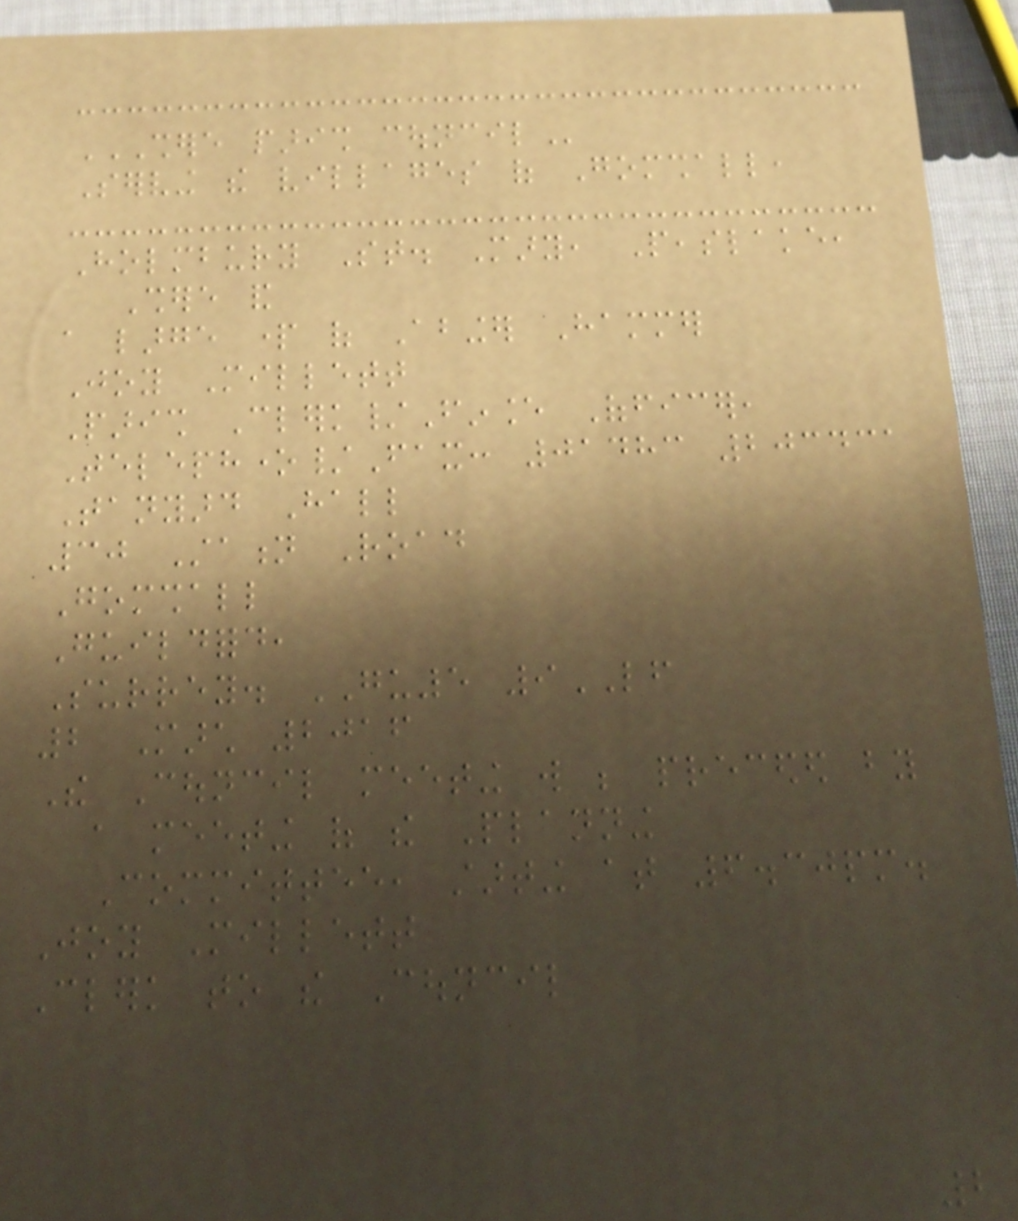SHERE PARISH COUNCIL
Serving the villages of Gomshall,
Holmbury St. Mary, Peaslake,
Shere and
a large part of Abinger Hammer
Joy Millett
Parish Clerk/Finance Officer,
Telephone/Fax: 01483 203431
Tanyard Hall
30 Station Road
Gomshall
Guildford,
Surrey. GU5 9LF
2 March 2016
The Council meeting will be preceded by
a meeting of the Planning
Committee, starting at 6.30pm.
Joy Millett
Clerk to the Council
2
